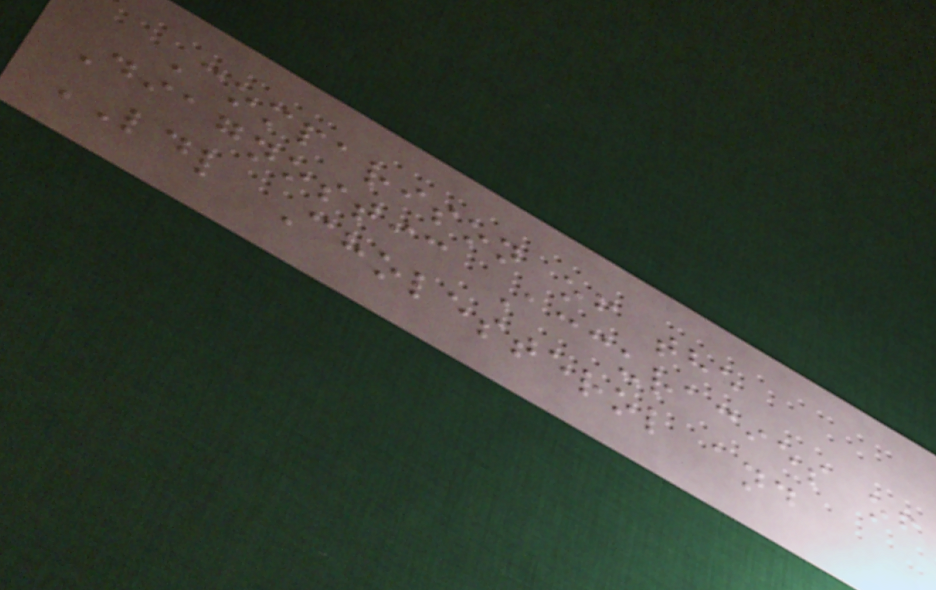Comparison of the
Diagnostic Accuracies of
LDL Cholesterol and
